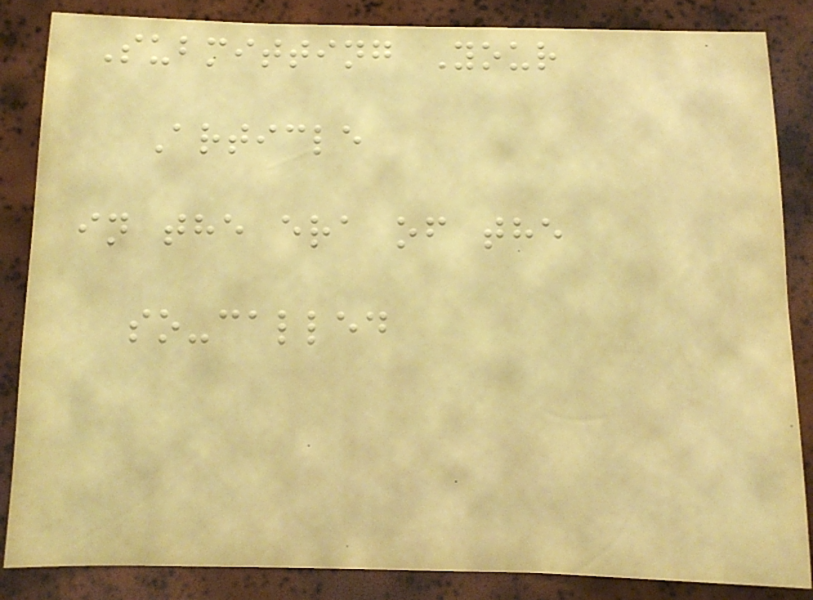Submitting Your
Article
in the era of the
so-called
